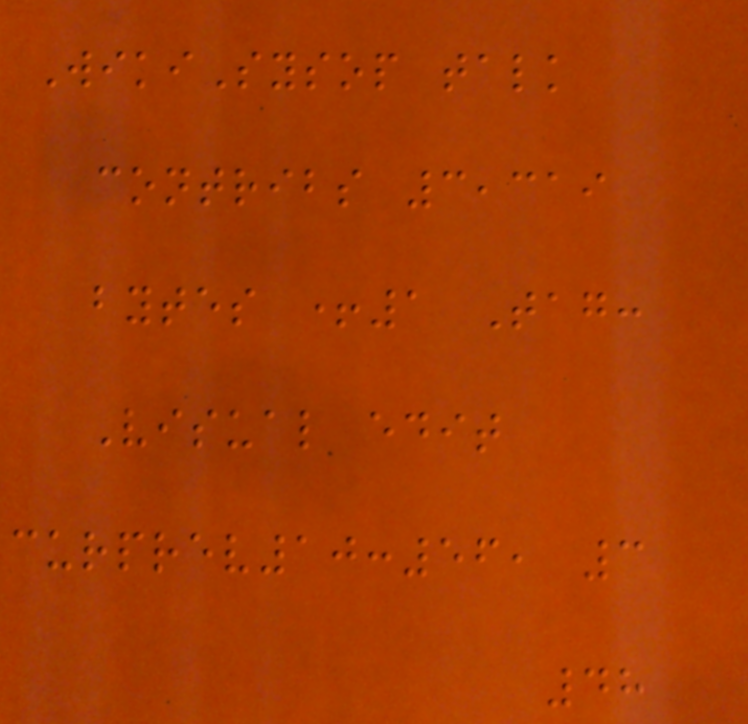WikiSysop talk
contribs 3,319
bytes +1 Tag:
Visual edit
curprev10:56, 3
48
